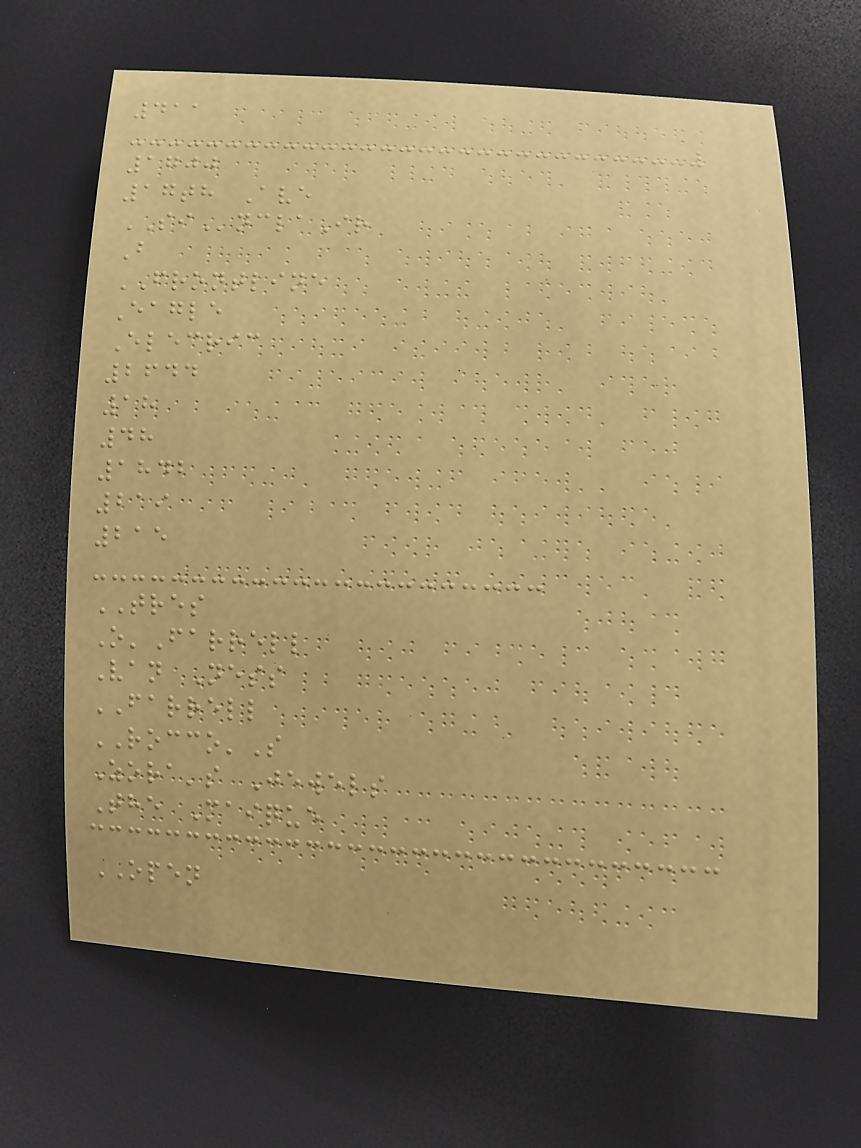411
1700
17th Ave
SInclaIr
B
FRONTLINE
Eagle
Elecric
2644
18
48
1842
219
215
TRES
O'Farrell
Van Ness
FARRELL
ROCCO'S
Zora's Jewels
The Maique
OPEN
